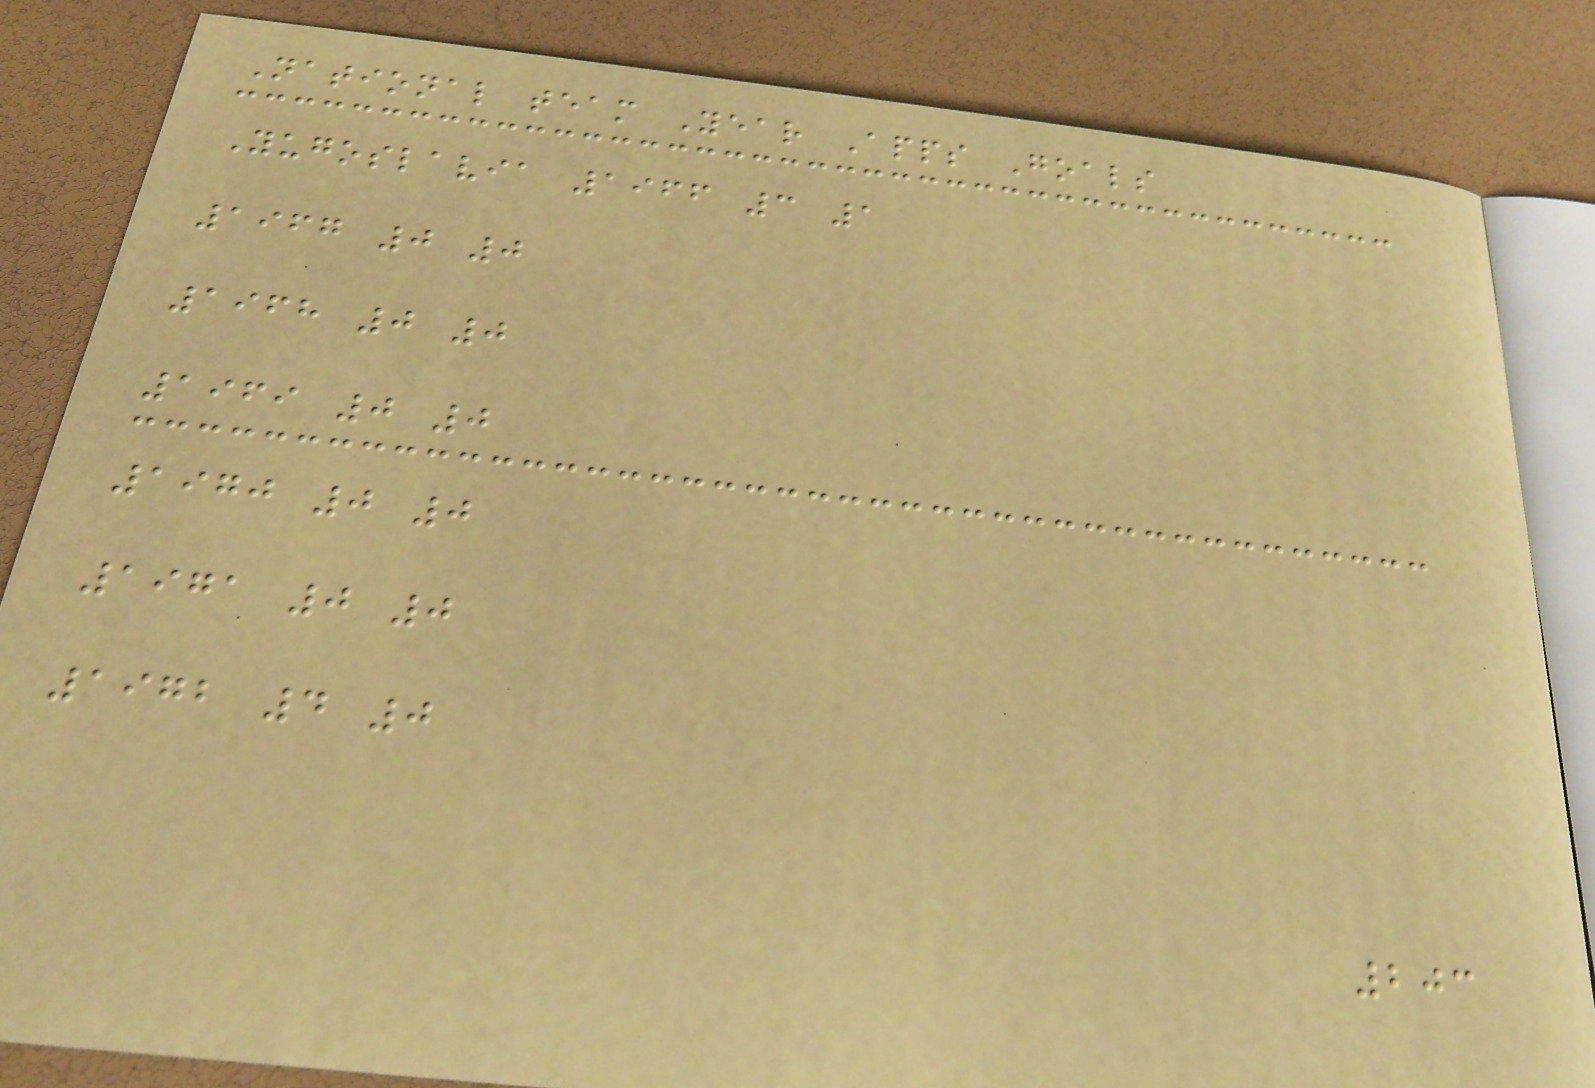National team Year Apps Goals
Yugoslavia 1966 3 1
1967 0 0
1968 0 0
1969 0 0
1970 0 0
1971 0 0
1972 4 0
203
